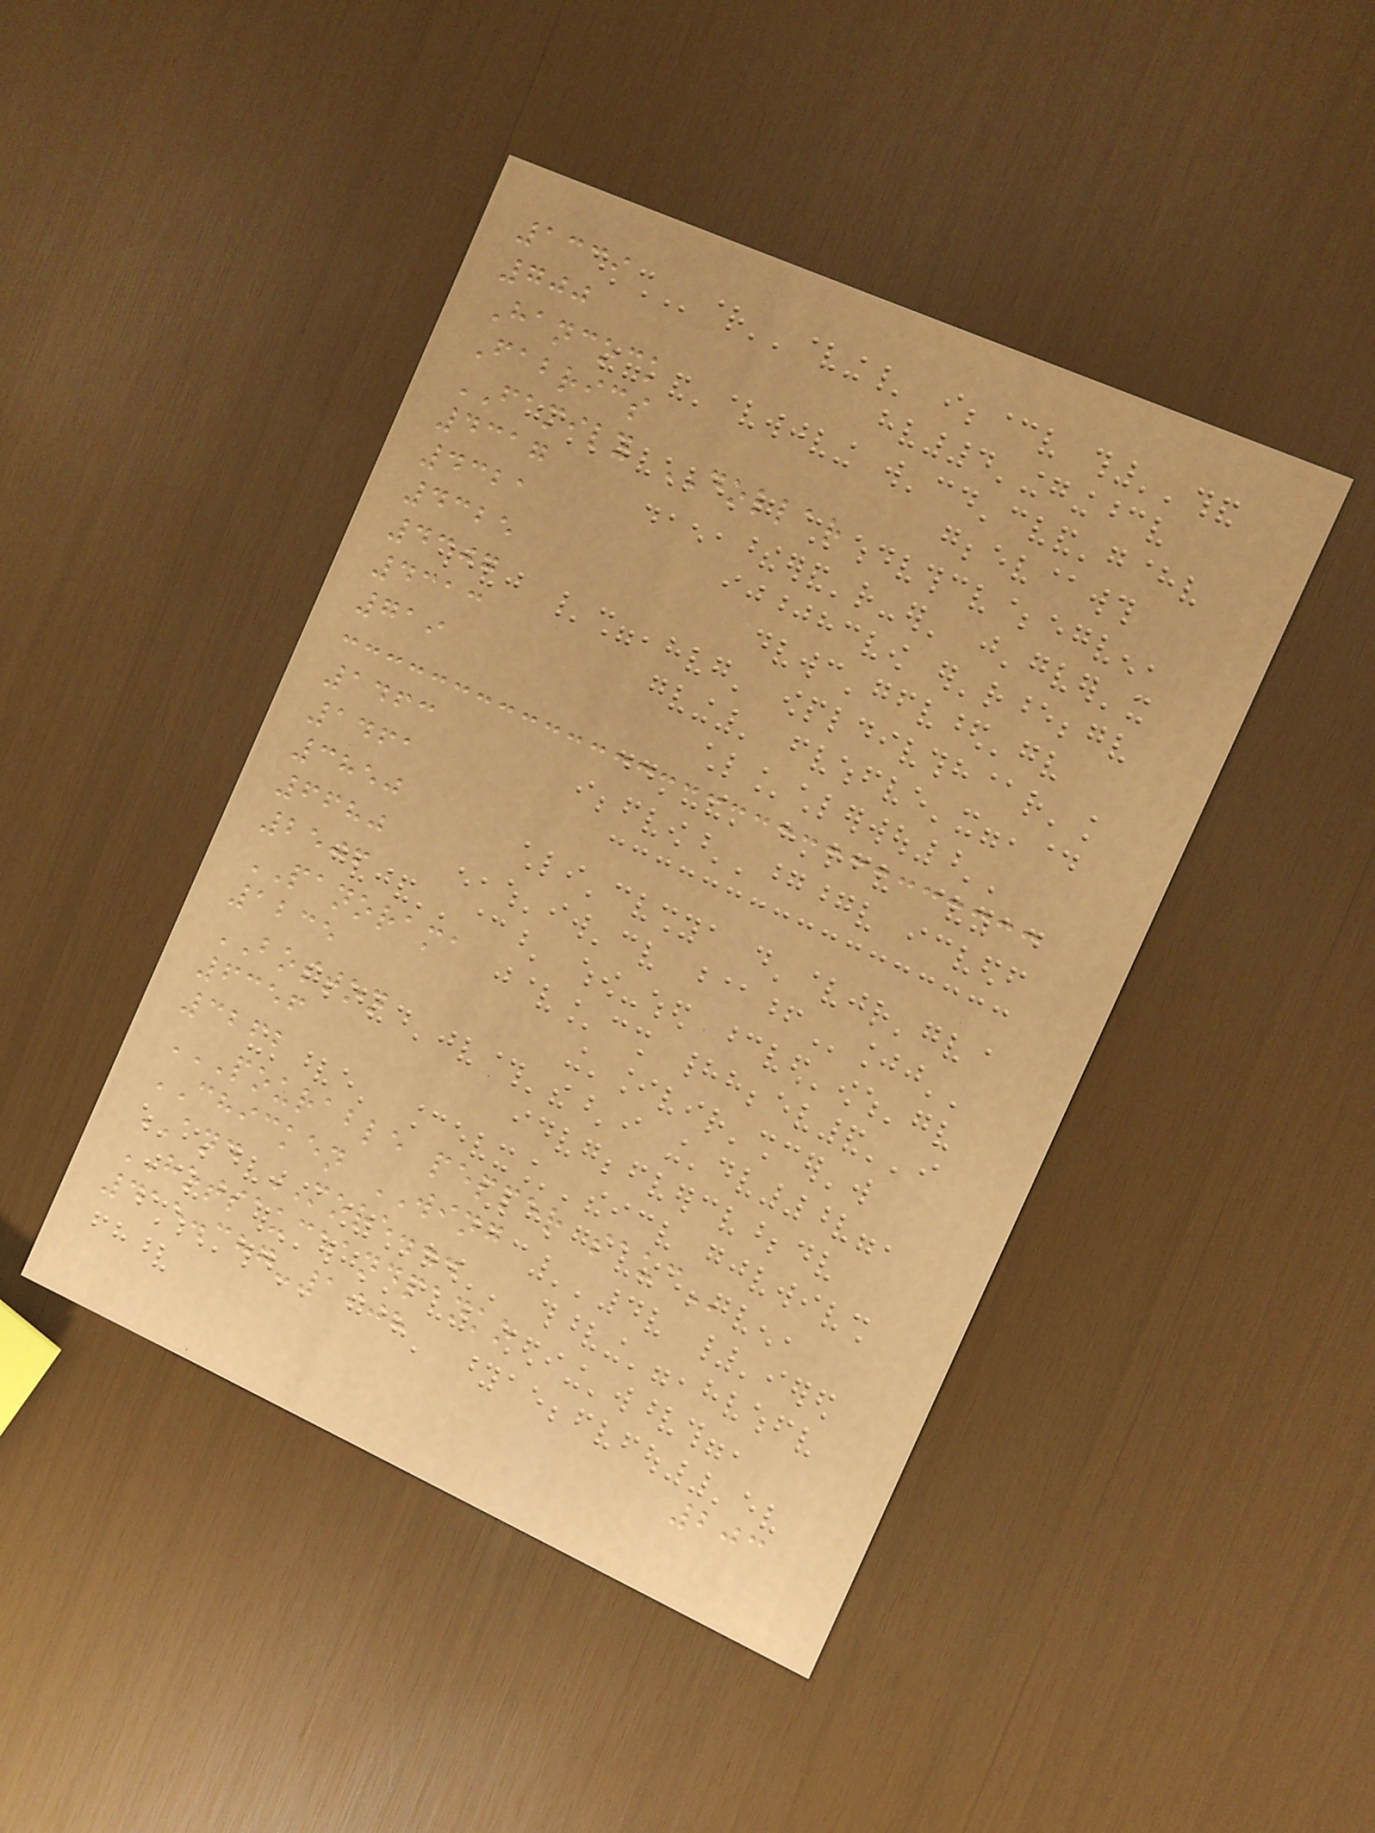1339
700
Hancock
Fabrics
FAMILY DOLLAR
4317
4321
4325
4307
4313
719
1463
1461
3850
6680
2506
PANORAMA
1235
BOSTON
6356
3262
POURABLE PEPPER SAUC
CHICKEN WING
AND MORE...
HOTSAUCEANDPANKO
415.387-1908
203
